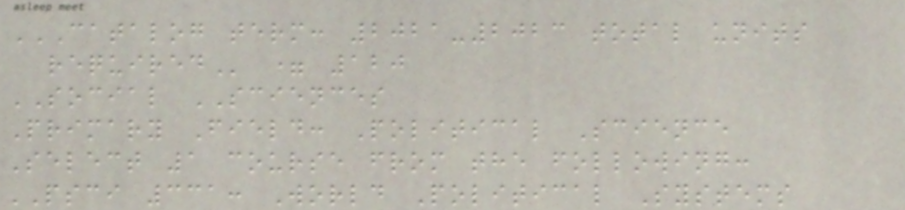CATALOG TERM: 2021-2023 TOTAL UNITS
REQUIRED = 120
SOCIAL SCIENCES
Primary Field: Political Science
Select 1 course from the following:
PSCI 331: World Political Systems
